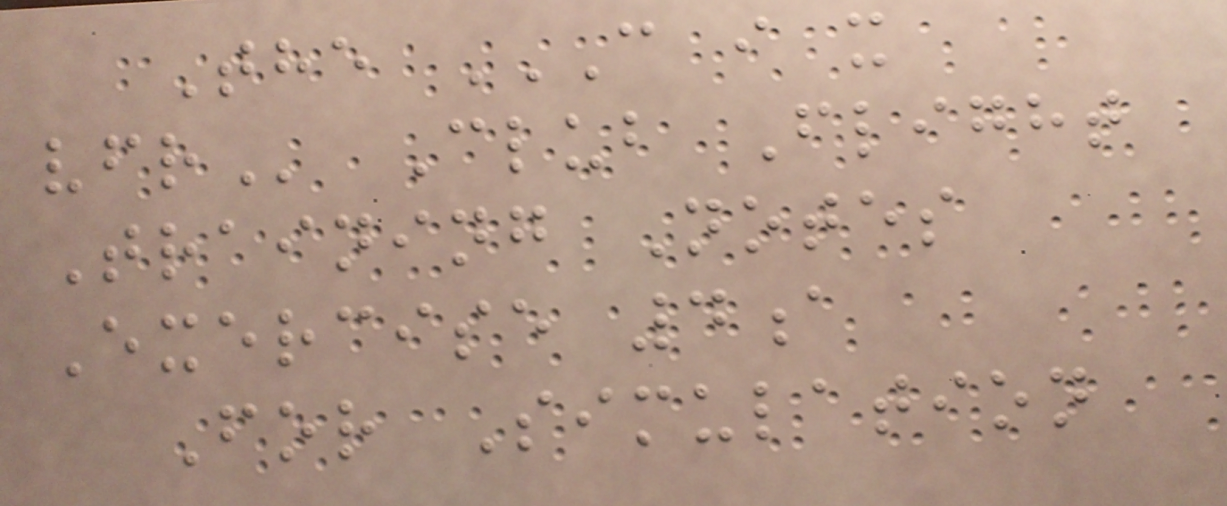The C I X
VFR Club Flight
Training Notes
Exercise 4a
For Simulation
